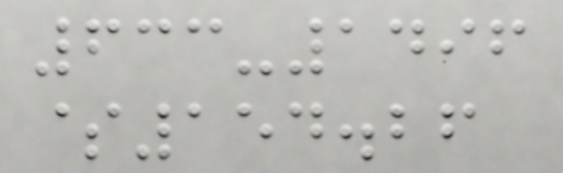633-1496
$154.26
